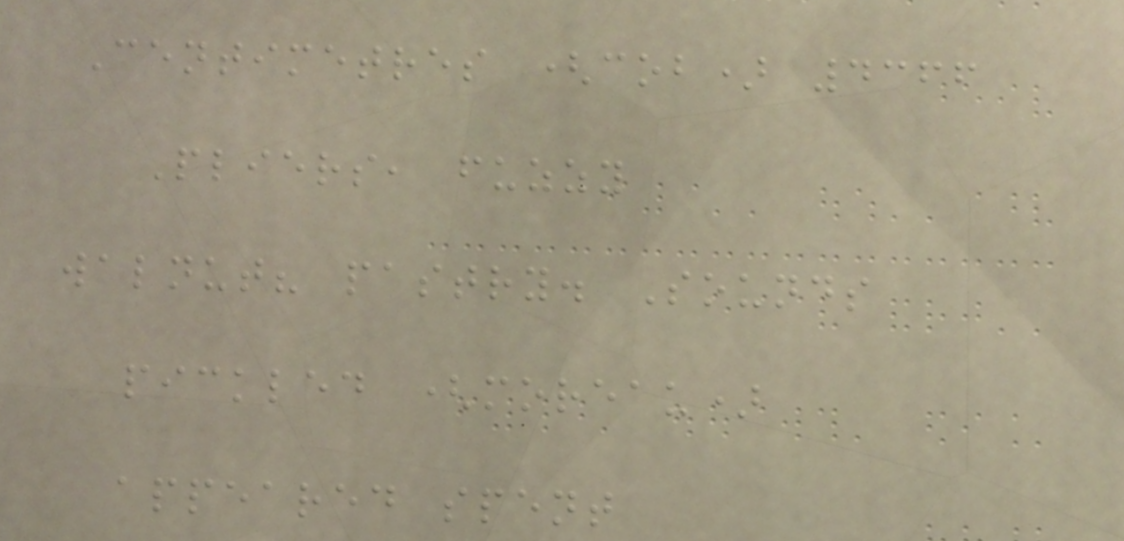Centimetres (cob) 4366
Pliers, fuzzy
walnut? pastry. Sounds
pickled (moreau)
appeared spent
